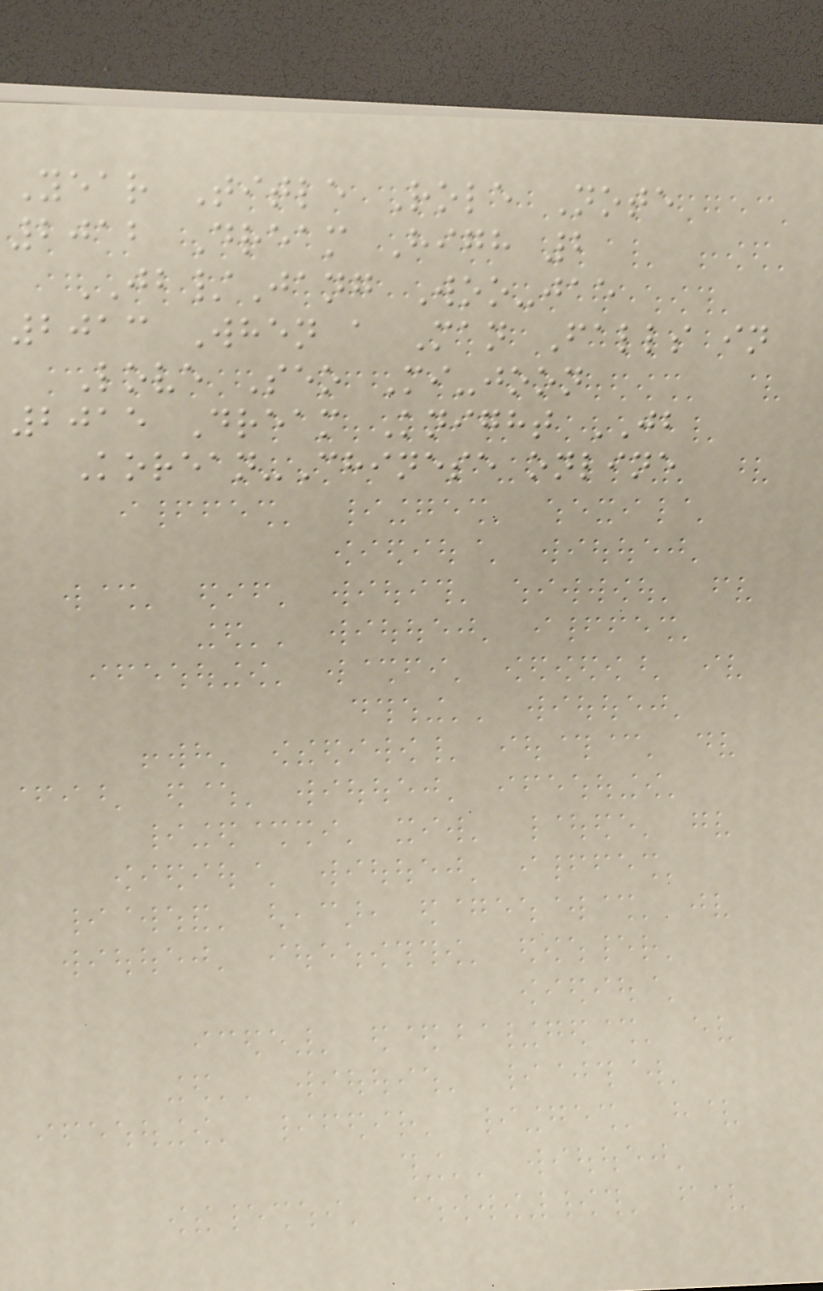Year Title Role Note
2012 Dream High 2
JB/Jang Woo-jae
2013 When a Man Falls in
Love Seo Mi-joon
2015 Dream Knight JB
Korean-Chinese online
